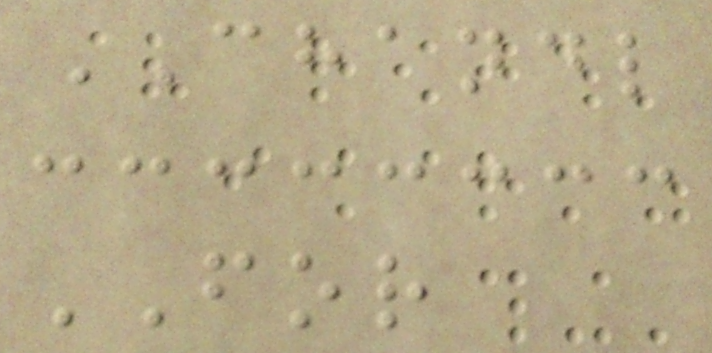CHANDL
FOR
